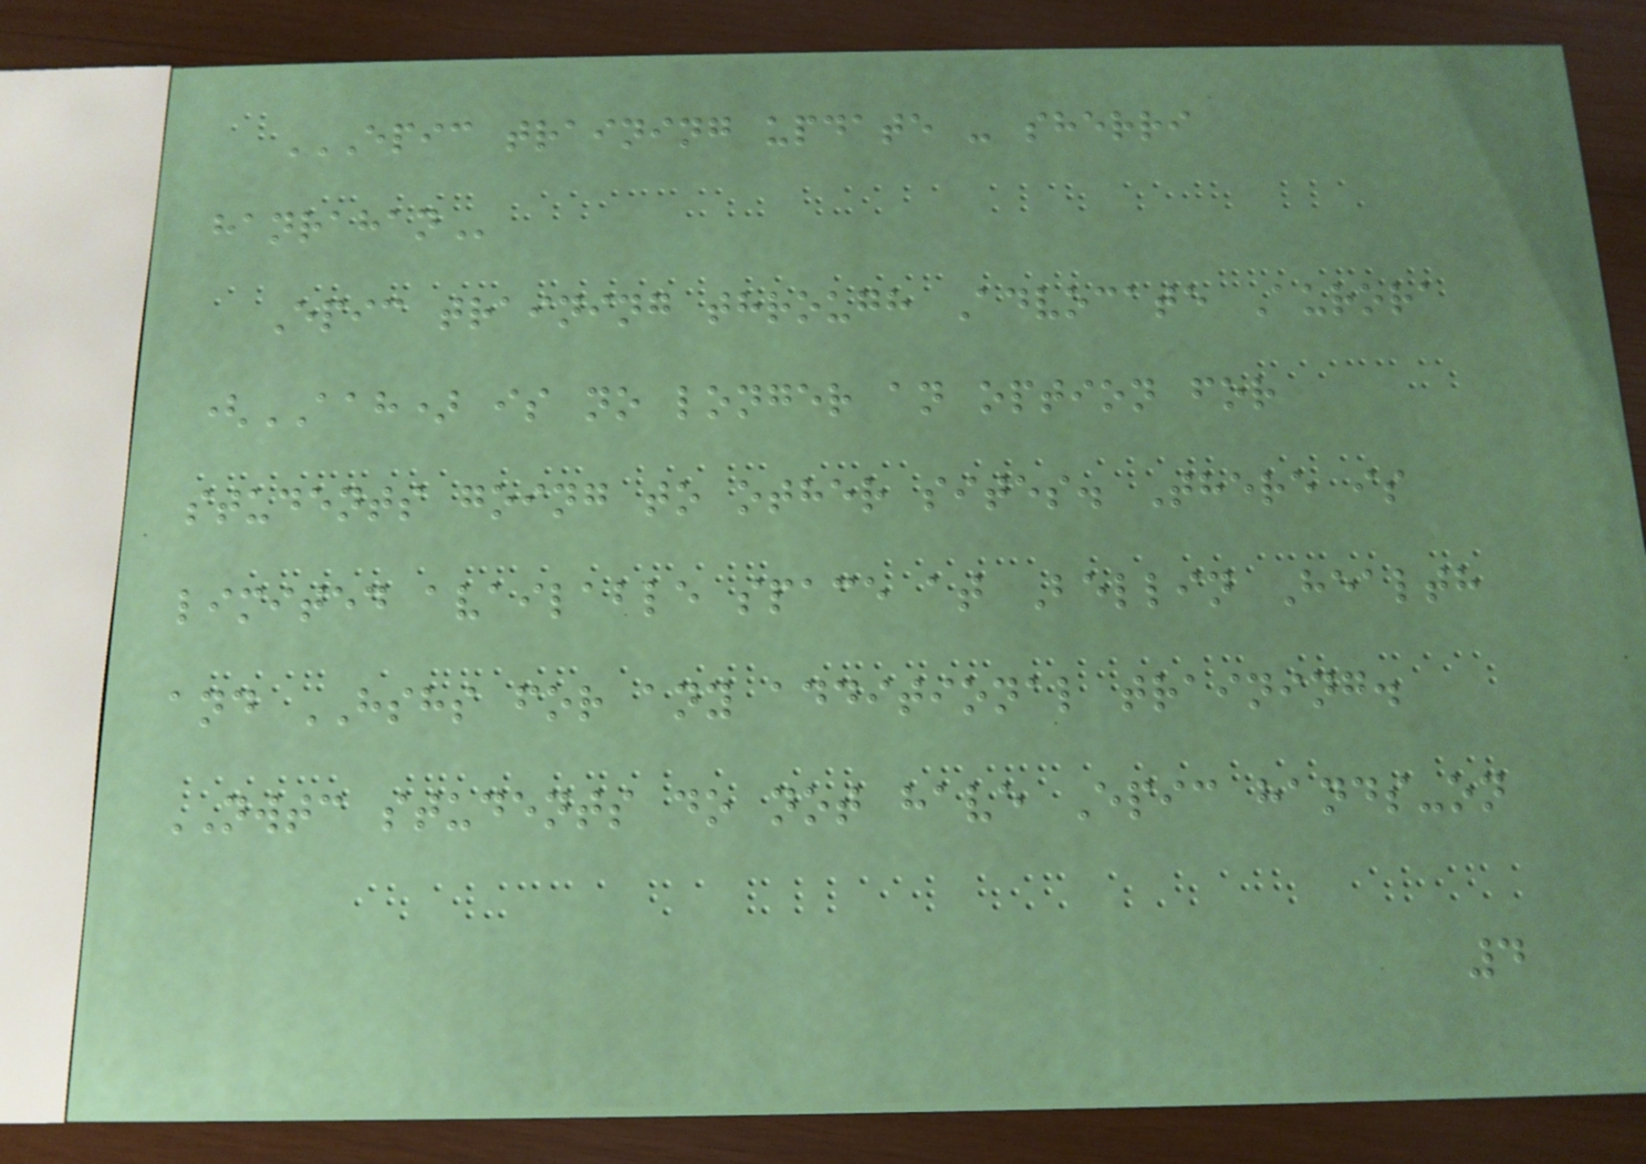EPIC TRAINING UPDATE - SHERRI
HANRAHAN
Epic training through Advocate Aurora
(AAH) is no longer an option for
students going to other sites. There is
limited available space at Bellin Health
and HSHS for any additional training.
NWTC students do not have Epic hands-on
4
